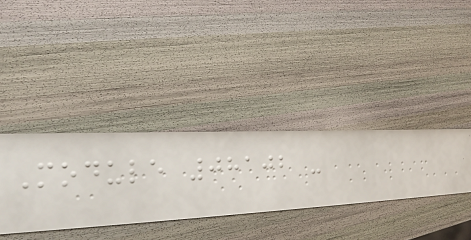Module 08102 -
